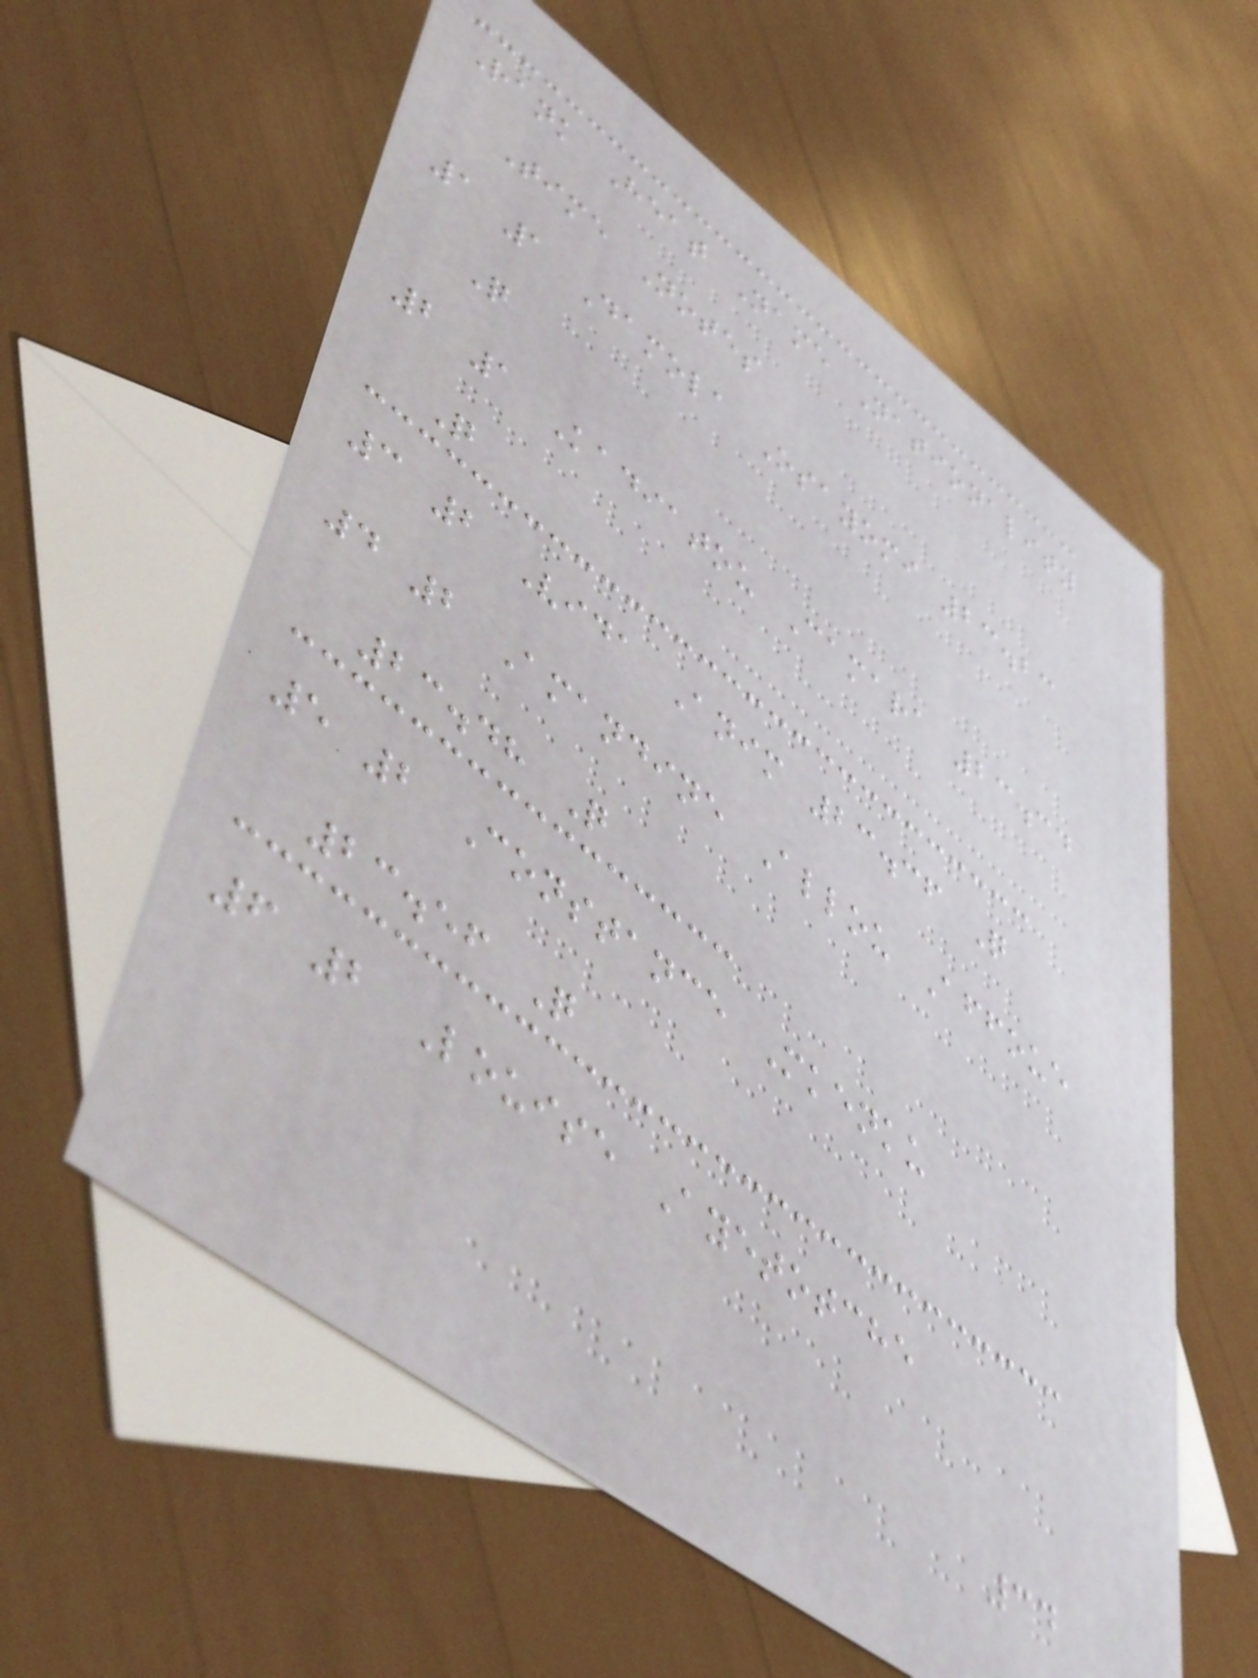Rank Heat Name Nationality
Time Notes
1 1 Damola Osayomi 23.23
Q
2 1 Kadiatou Camara 23.34
Q
3 2 Vida Anim 23.36 Q
4 2 Amandine Allou Affoue
23.48 Q
5 2 Constance Mkenku
23.56 Q
6 2 Louise Ayetotche
34
